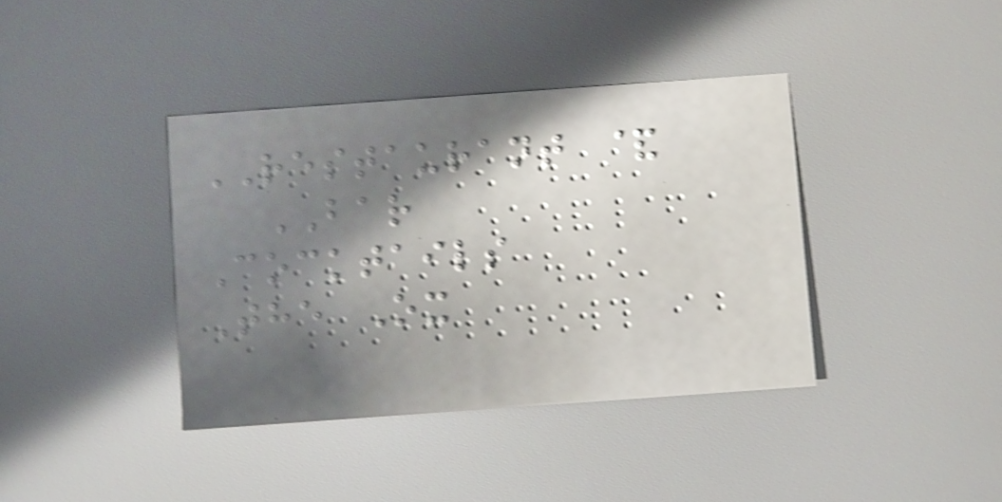RESTAURANT &
BAR
Cocktails
The Ox
